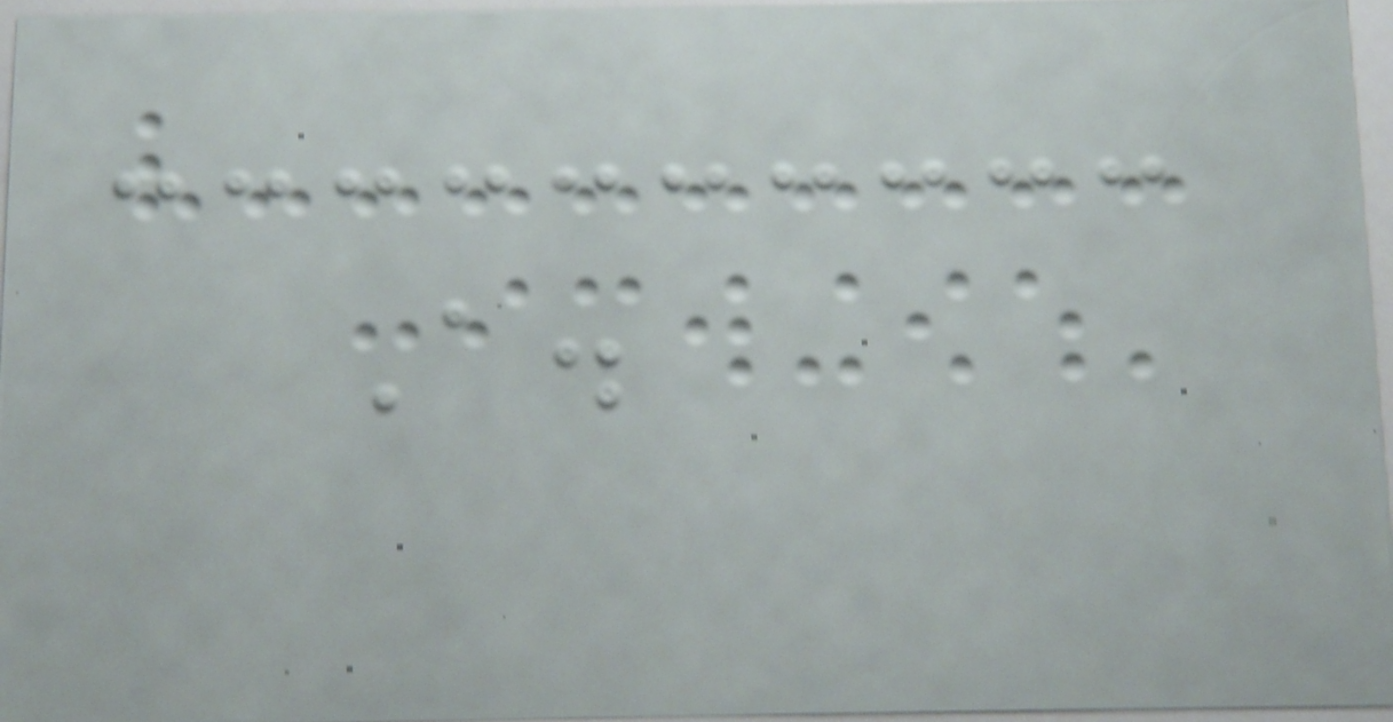A.
